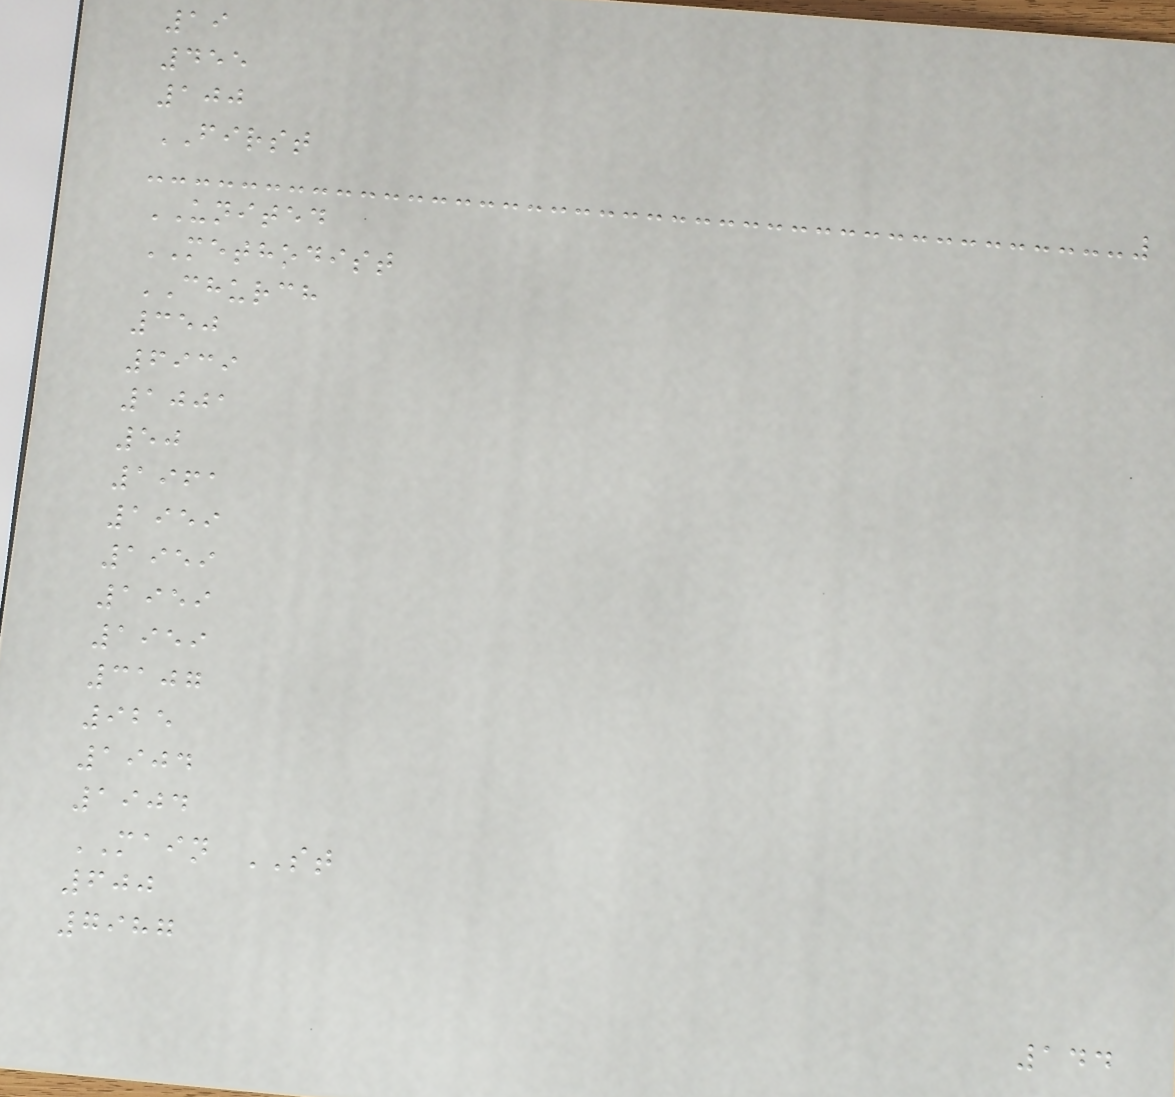19
455
100
FIRST
UNITED
METHODIST
CHURCH
350
6939
1001
50
1961
1959
1959
1959
1959
3107
925
1904
1904
MAIN ST
600
7987
144
